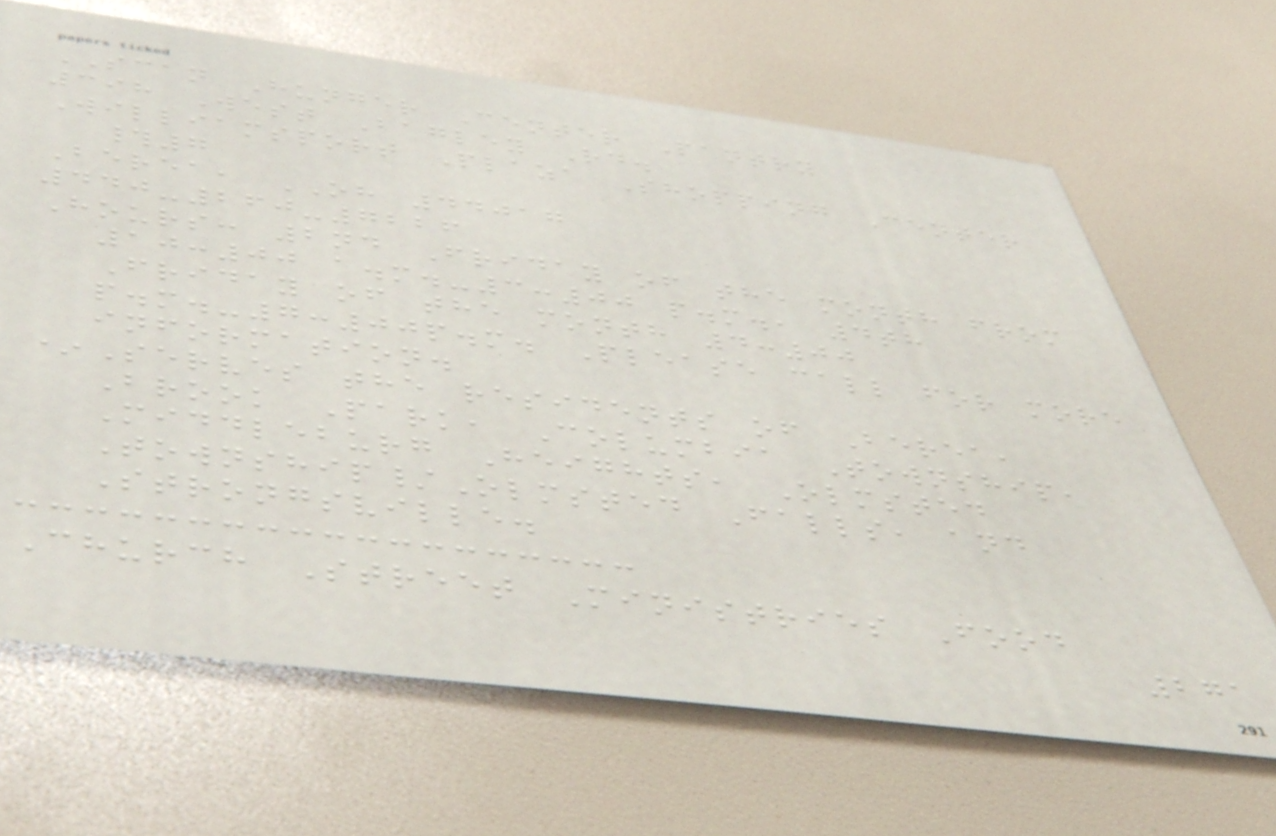SCAN Hunger Center Pantry
398 West Bagley Rd.
Williamsport Plaza Shopping Center
#7
Berea, OH 44017
440-260-7226
Hours: 2nd Friday of the month from
10:00 a.m.-3:00 p.m., 4th
Friday of the month 4:00
p.m.-7:00p.m. Please call for more
information.
*Serves the residents of Berea,
Brook Park, Columbia Township,
Middleburg Heights, Olmsted
Township/Olmsted Falls, and
Strongsville.
Church Street Ministries Food
271
